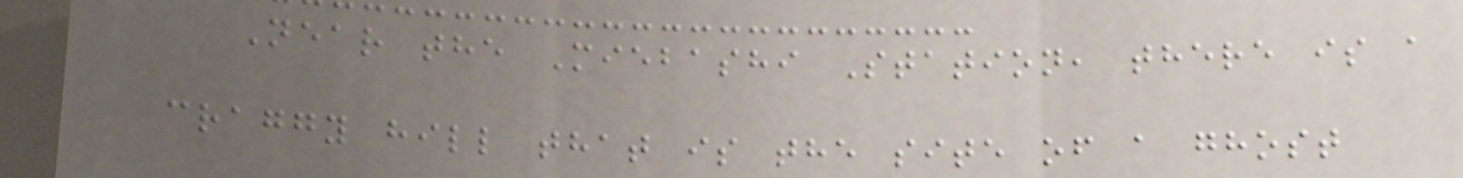Near the Miebashi Station, there is a
craggy hill that is the site of a ghost
